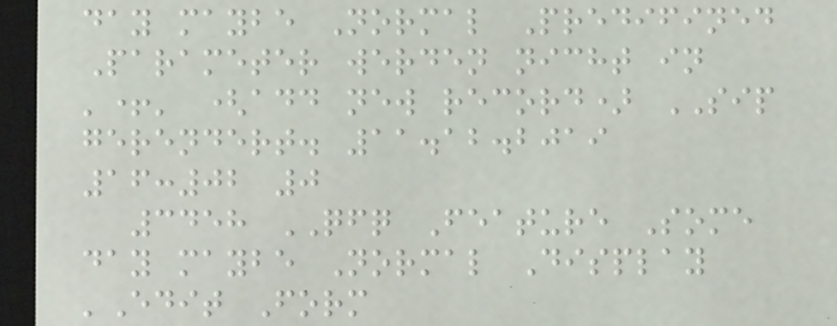day maybe Normal Predifined
Parameter werden nicht in
'+' (add new record) SIP
gerendert. 11.12.2019
16:02 0
3458 QFQ Feature Some
day maybe Normal Display
'Edit Form
